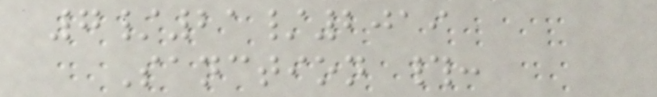7/21/2019
Sanction #:
